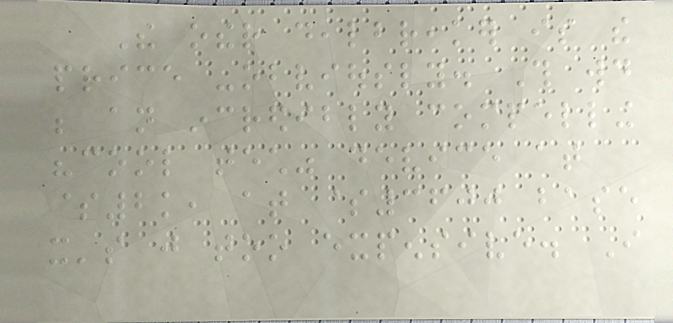The other dealbreaker is the
price -obviously. This would
be an incredibly compelling
"cool tech" device at
$2k, at $3600 base
it's just too expensive. I
